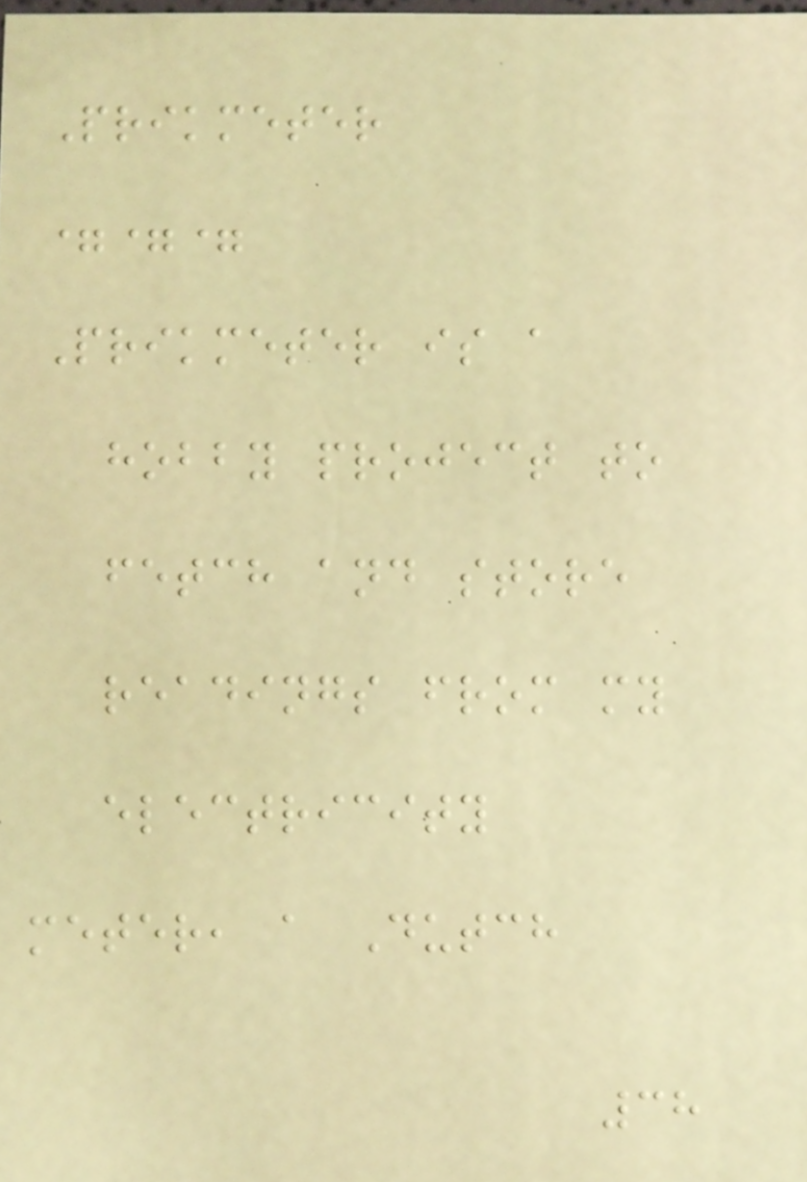Prikmeter
===
Prikmeter is a
hobby project to
fetch and store
readings from my
electricity
meter, a Dutch
38
